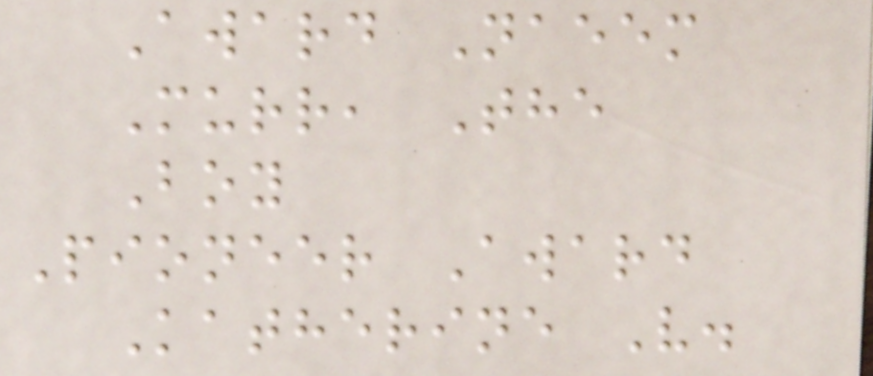Award Naeem
Murr, The
Boy
Pioneer Award
Katherine V.
